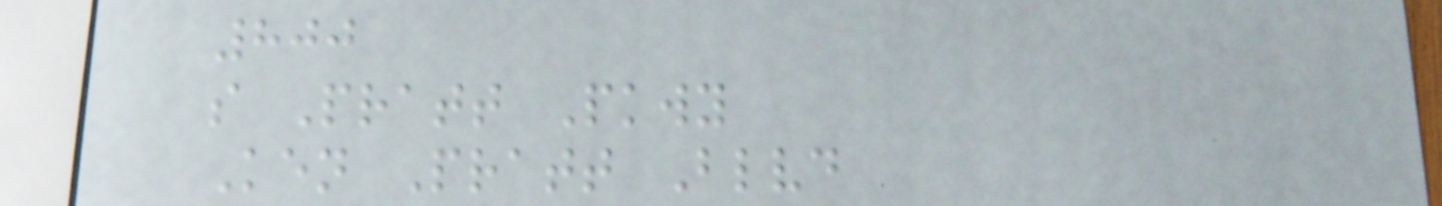800
s Pratt Pkwy
Ken Pratt Blvd
